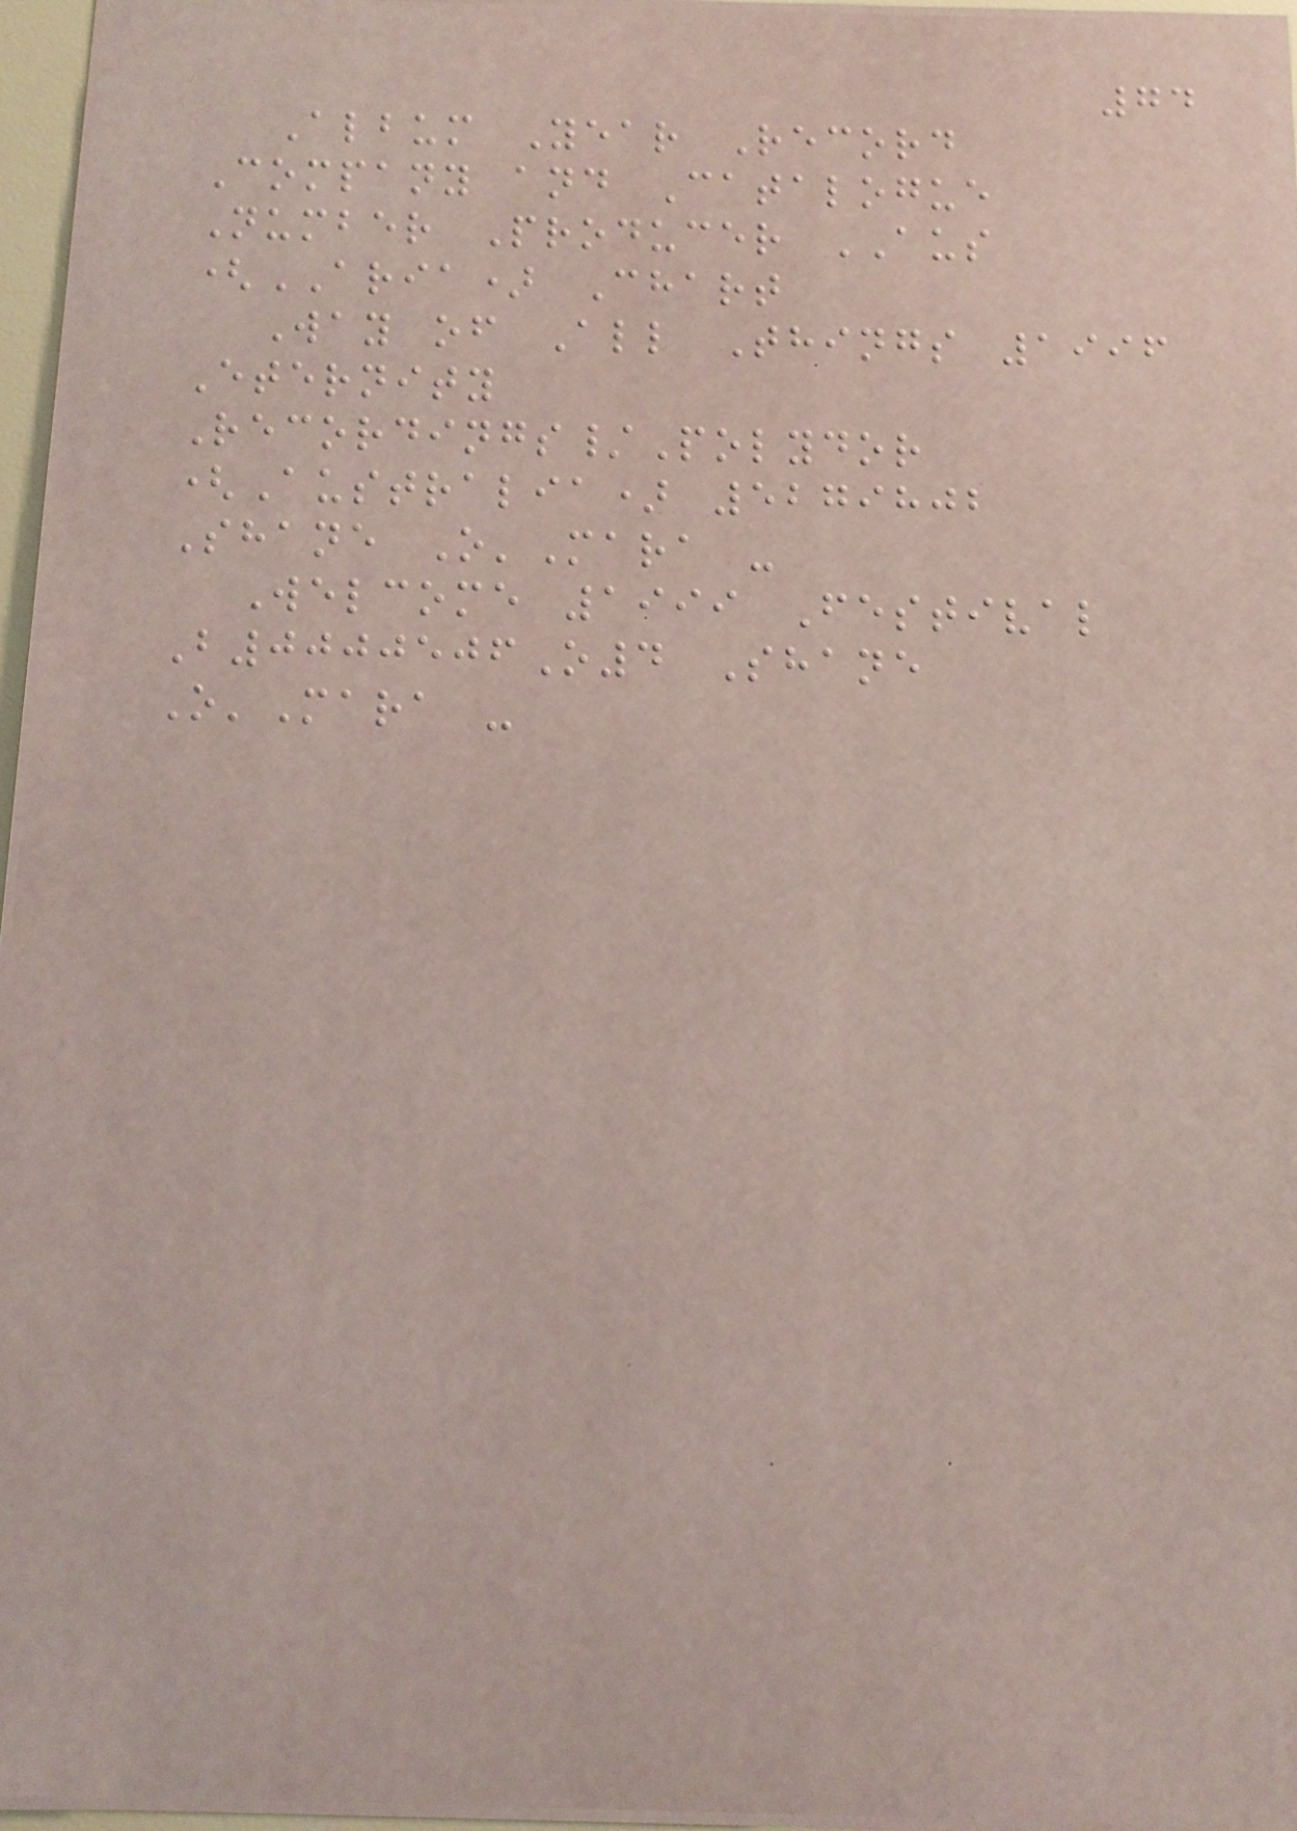74
Album Year Record
Company and Catalogue
Number Producer AUS
(ARIA) Chart
Way of All Things 1996
Eternity
Recordings/Polydor
(Australia) 5279802
Shane O'Mara -
Welcome 1999 Festival
B0000506O4 Shane
O'Mara -
